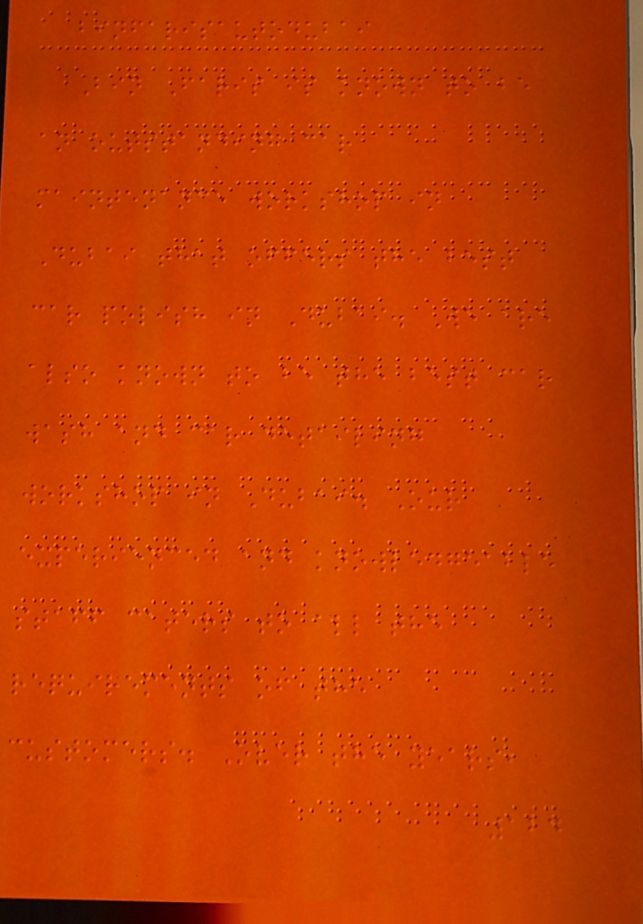binfarisautodubai
Bin Faris is known to be
an outstanding car
maintenance workshop in
Dubai that offers the best
car polish in Dubai. We are
also known to be the best car
wash and car detailing
workshop in Dubai. Our
experienced and knowledgeable
staff caters to all the
requirements of the
customers. Over the years,
124
